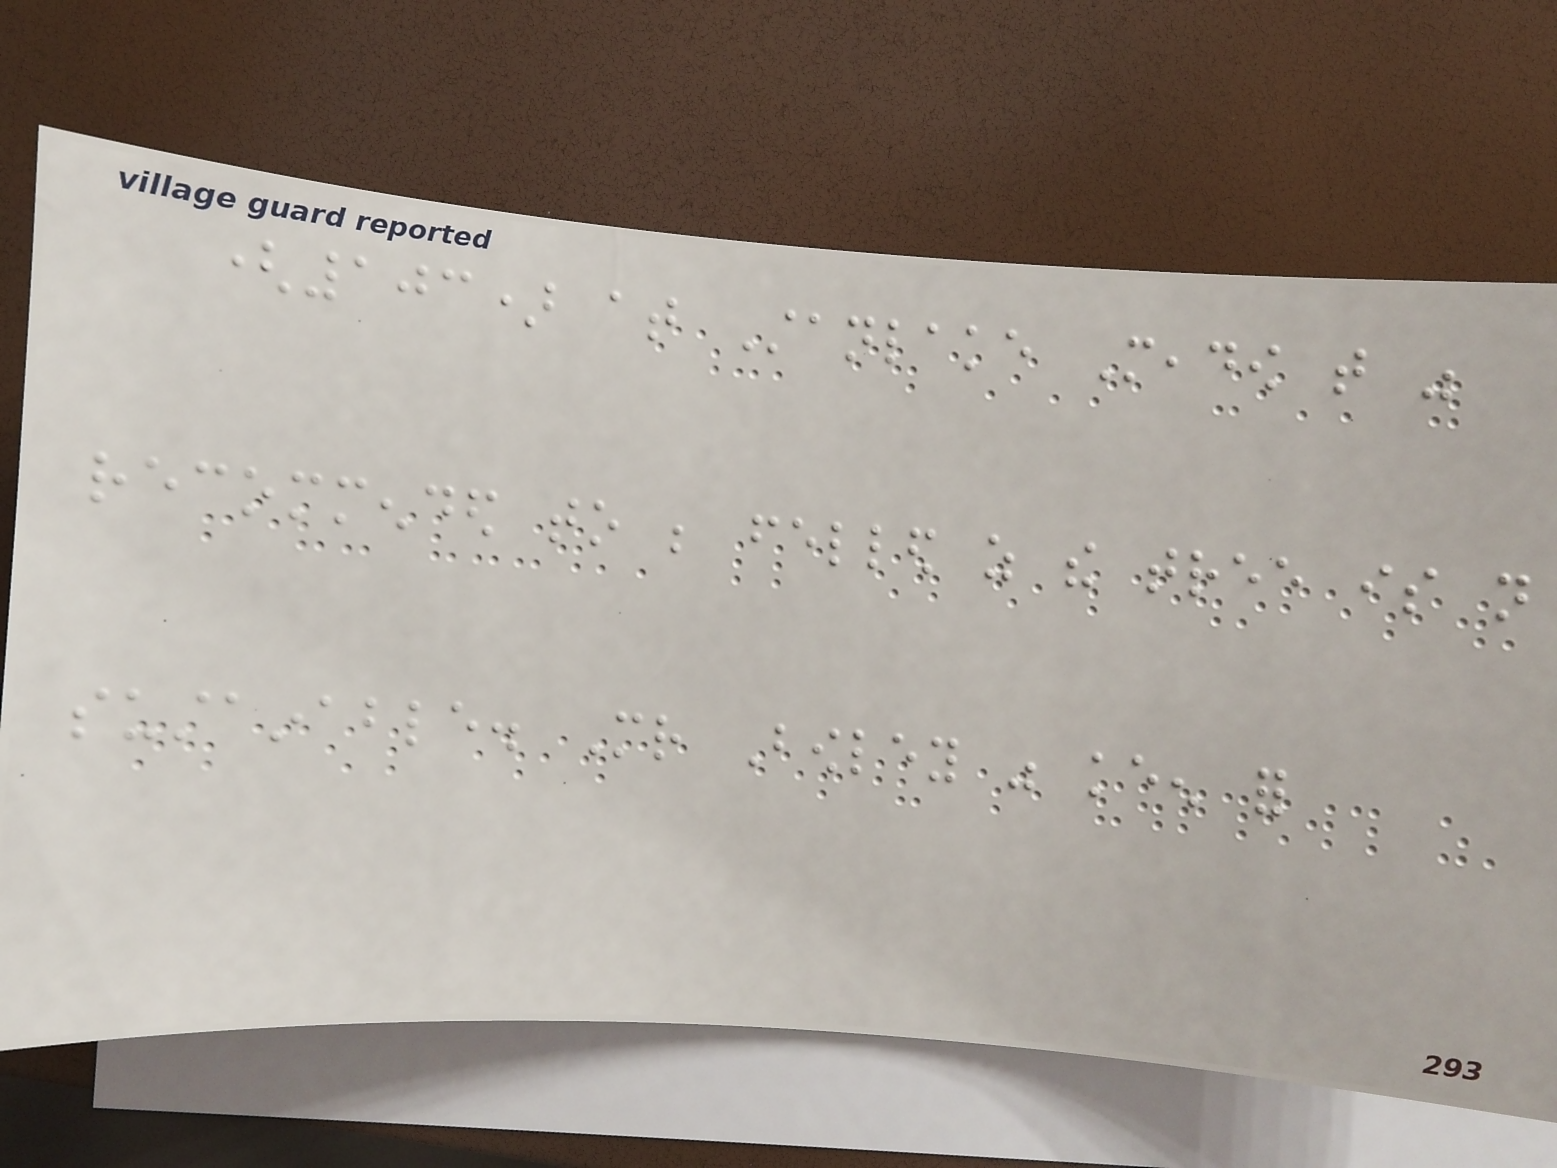(103) at Stanlake Meadow that was
recommended to be felled as the tree is not
sustainable. Mr Bowley was keen for
